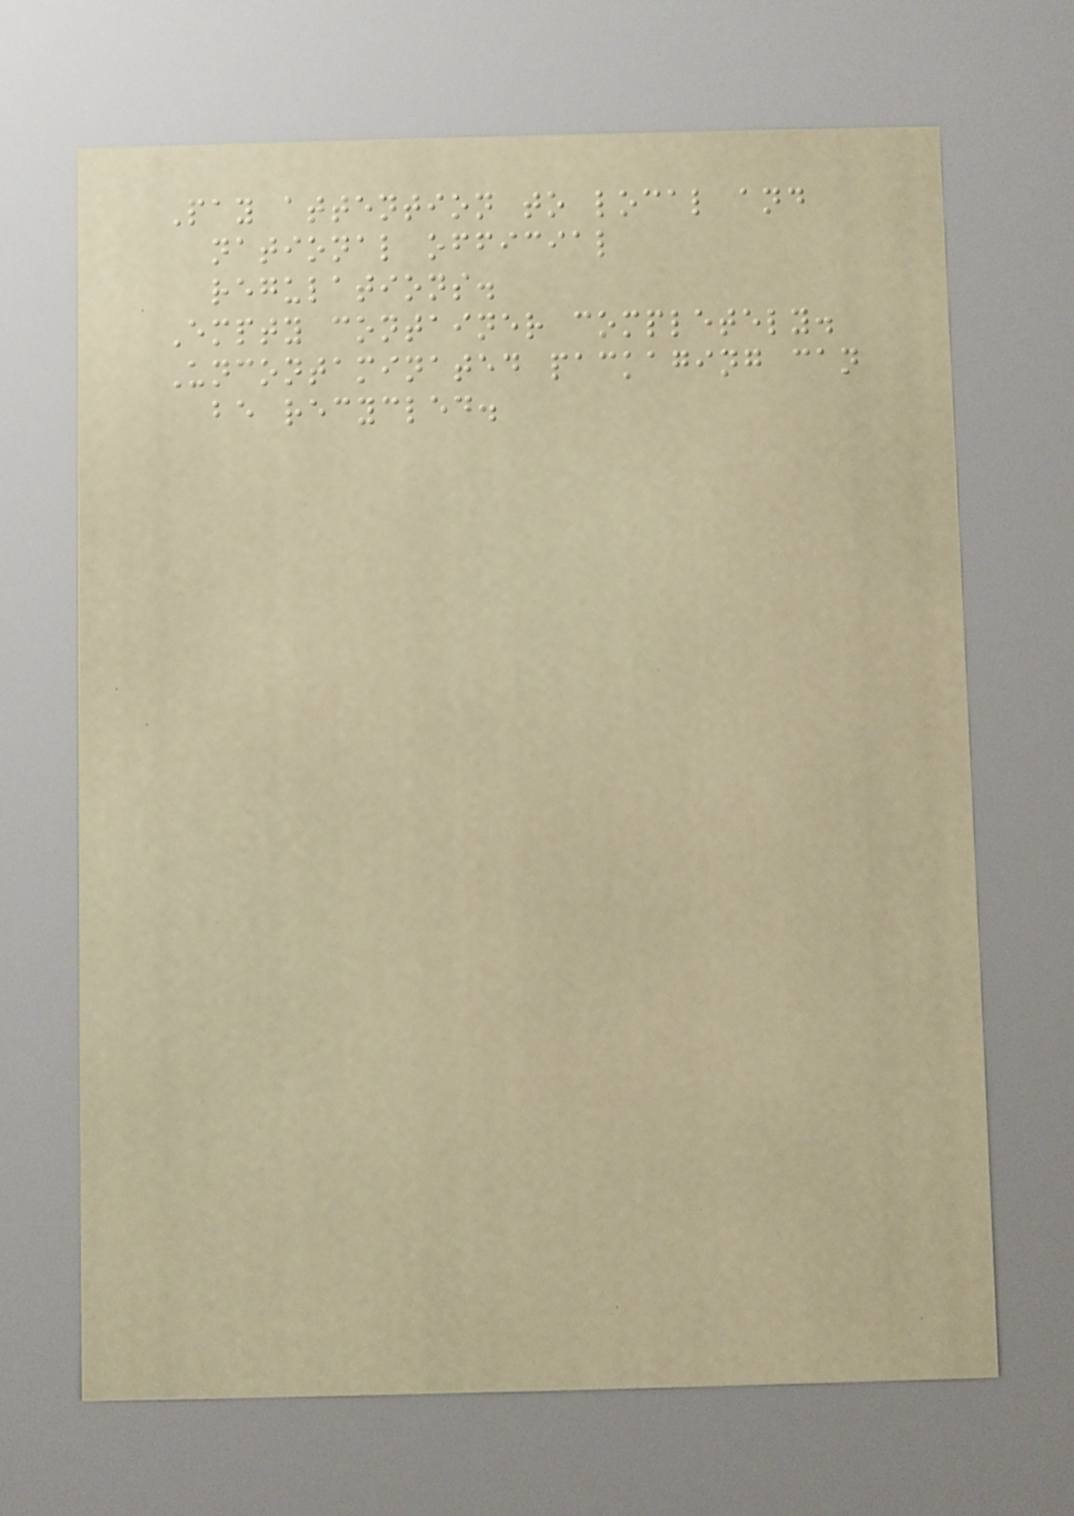Pay attention to local and
national official
regulations.
Empty container completely.
Uncontaminated packaging can
be recycled.
